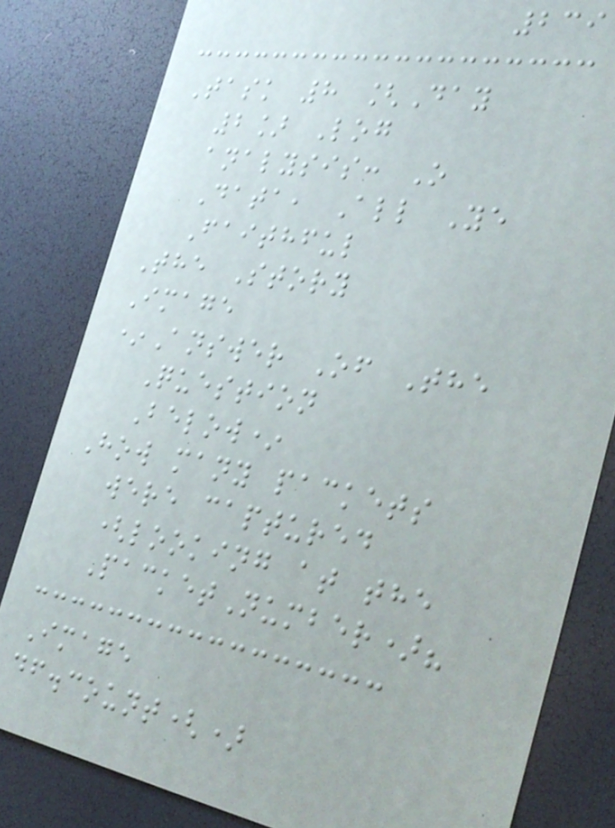239
Task 8 [Day
2] Log
analysis: O
Data, All Ye
Faithful
The Story
Image
*Answer Of The
Question
Below*
How many packets
were captured
(looking at the
PacketNumber)?
Image
df.count()
